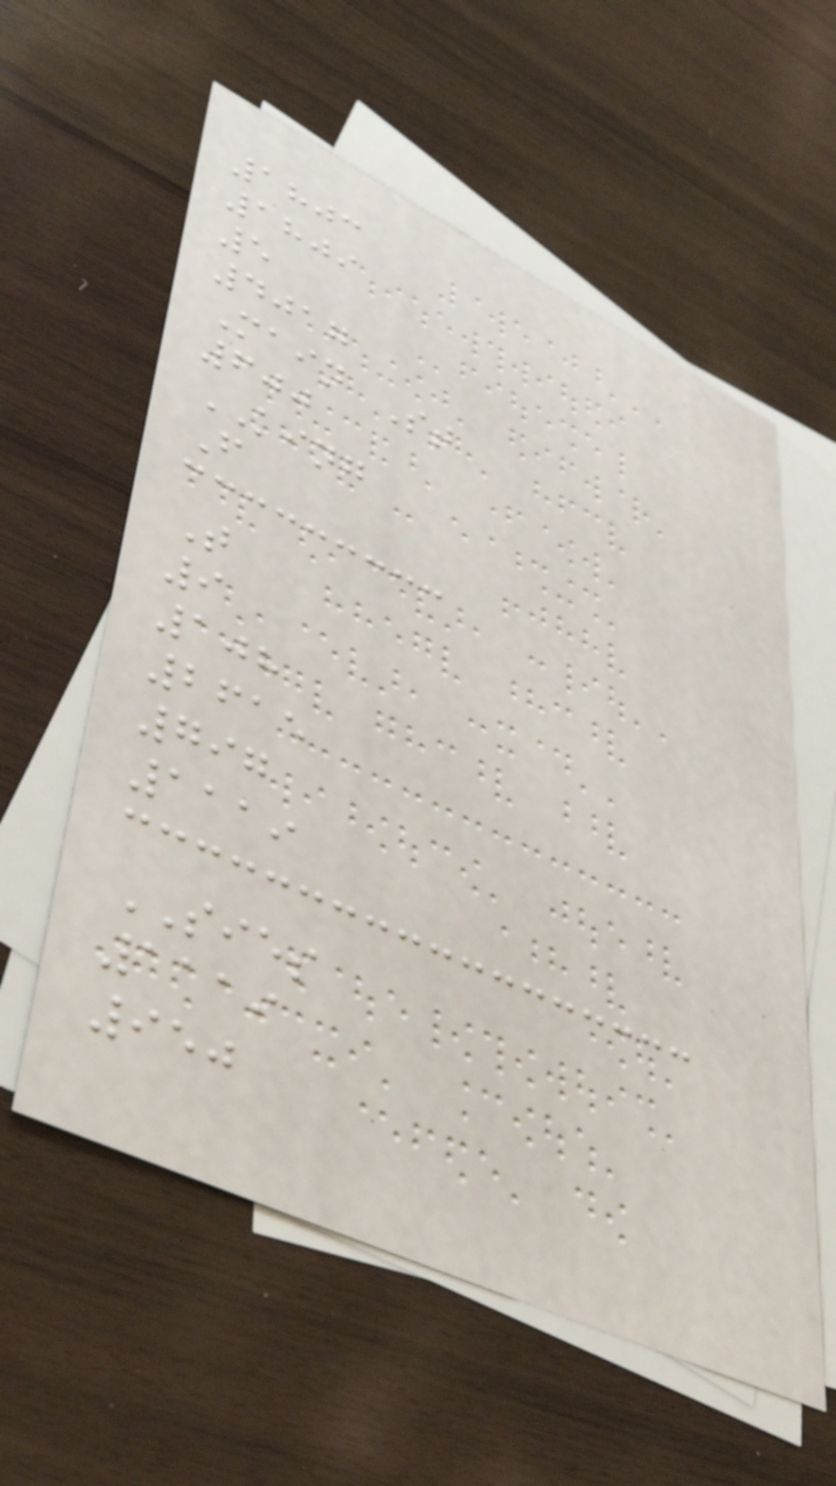1803
1809
5
4017
Main St
600
KING
F
T
9
108
2615
797
1119
SIES
1119
950
